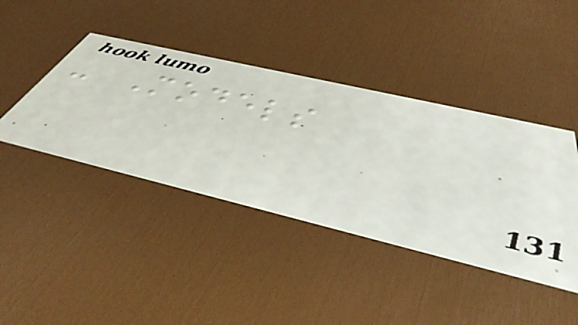- Models
